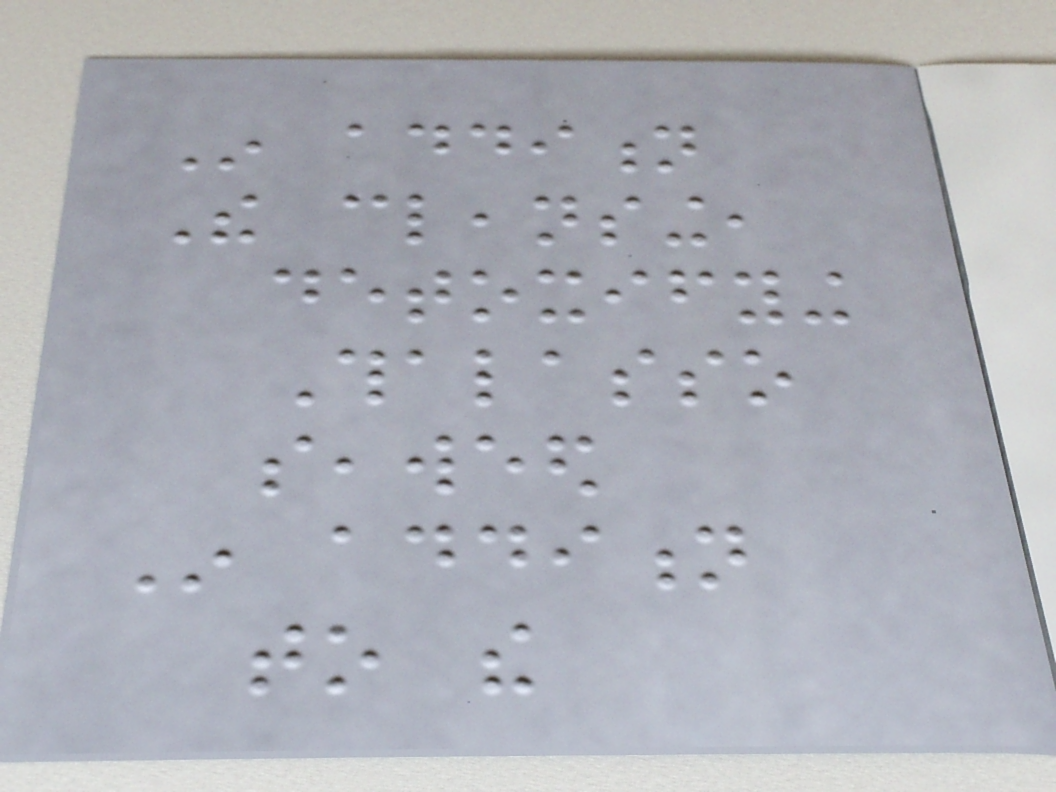In addition
The cleansing,
detoxifying
Thalasso
seaweed
In addition
to the
